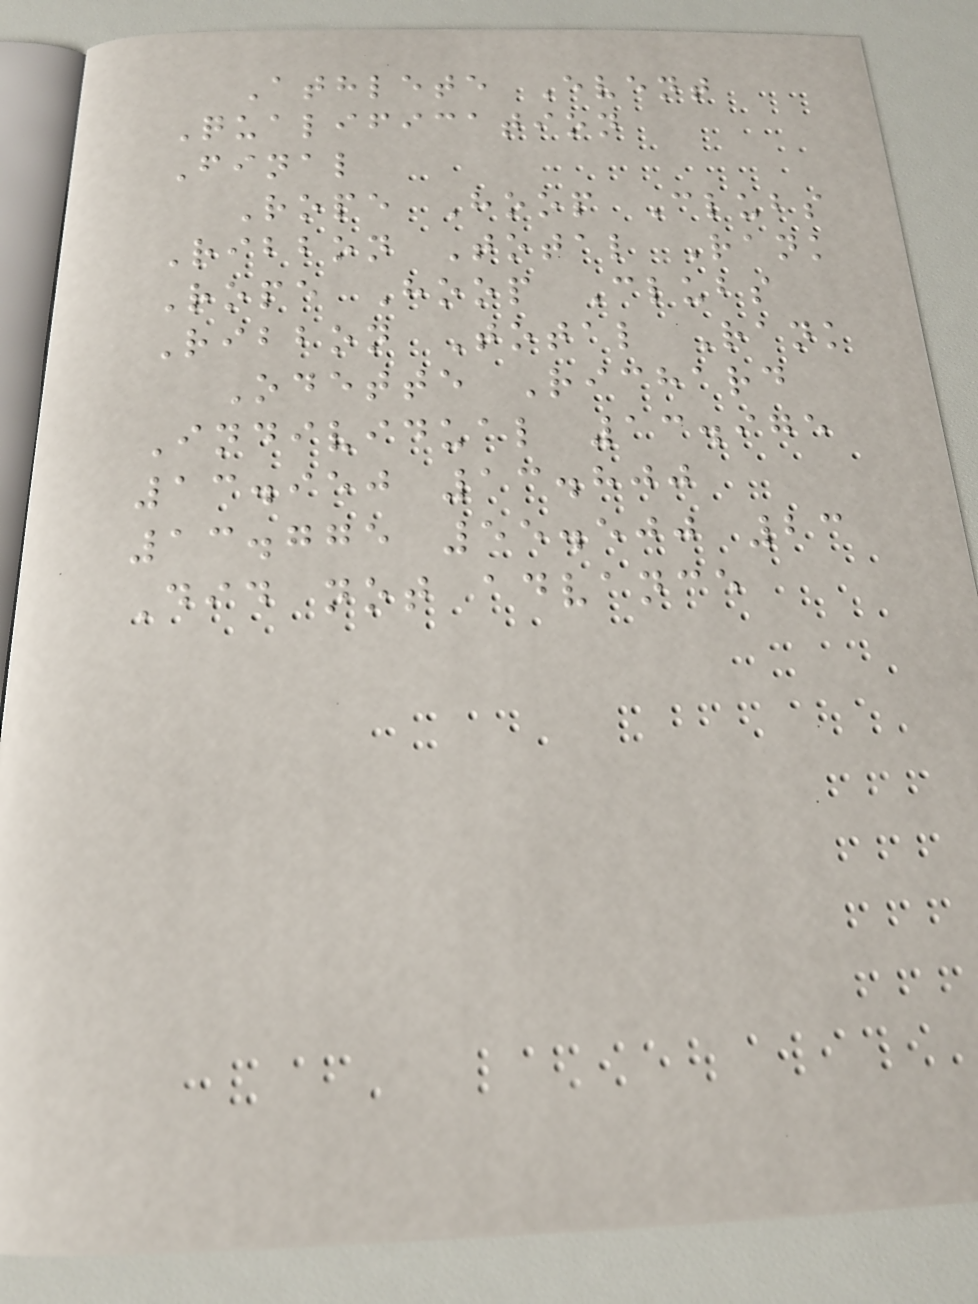Athlete Event
Qualification
Final
Rope Hoop Clubs
Ribbon Total Rank
Rope Hoop Clubs
Ribbon Total Rank
Odette Richard
Individual 13.975
13.950 13.800
13.775 55.500 23
Did not advance
